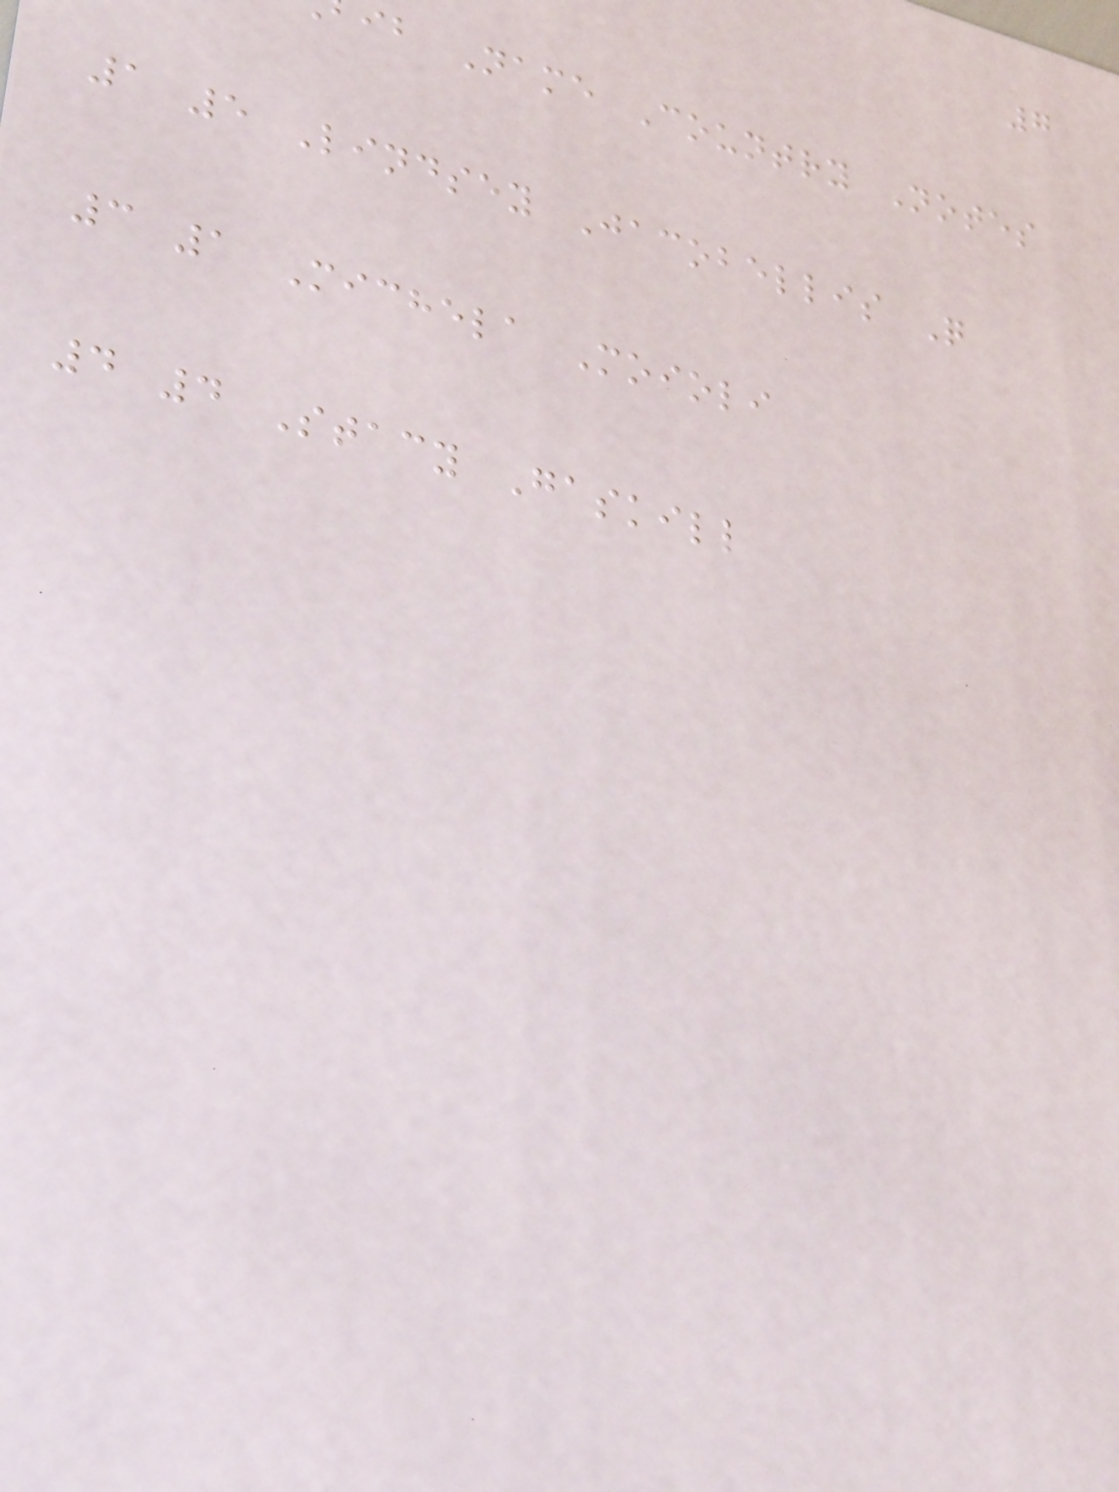7
ib Name Country Notes
1 5 Lindsey Jacobellis Q
3 1 Michela Moioli
4 4 Stacy Gaskill
